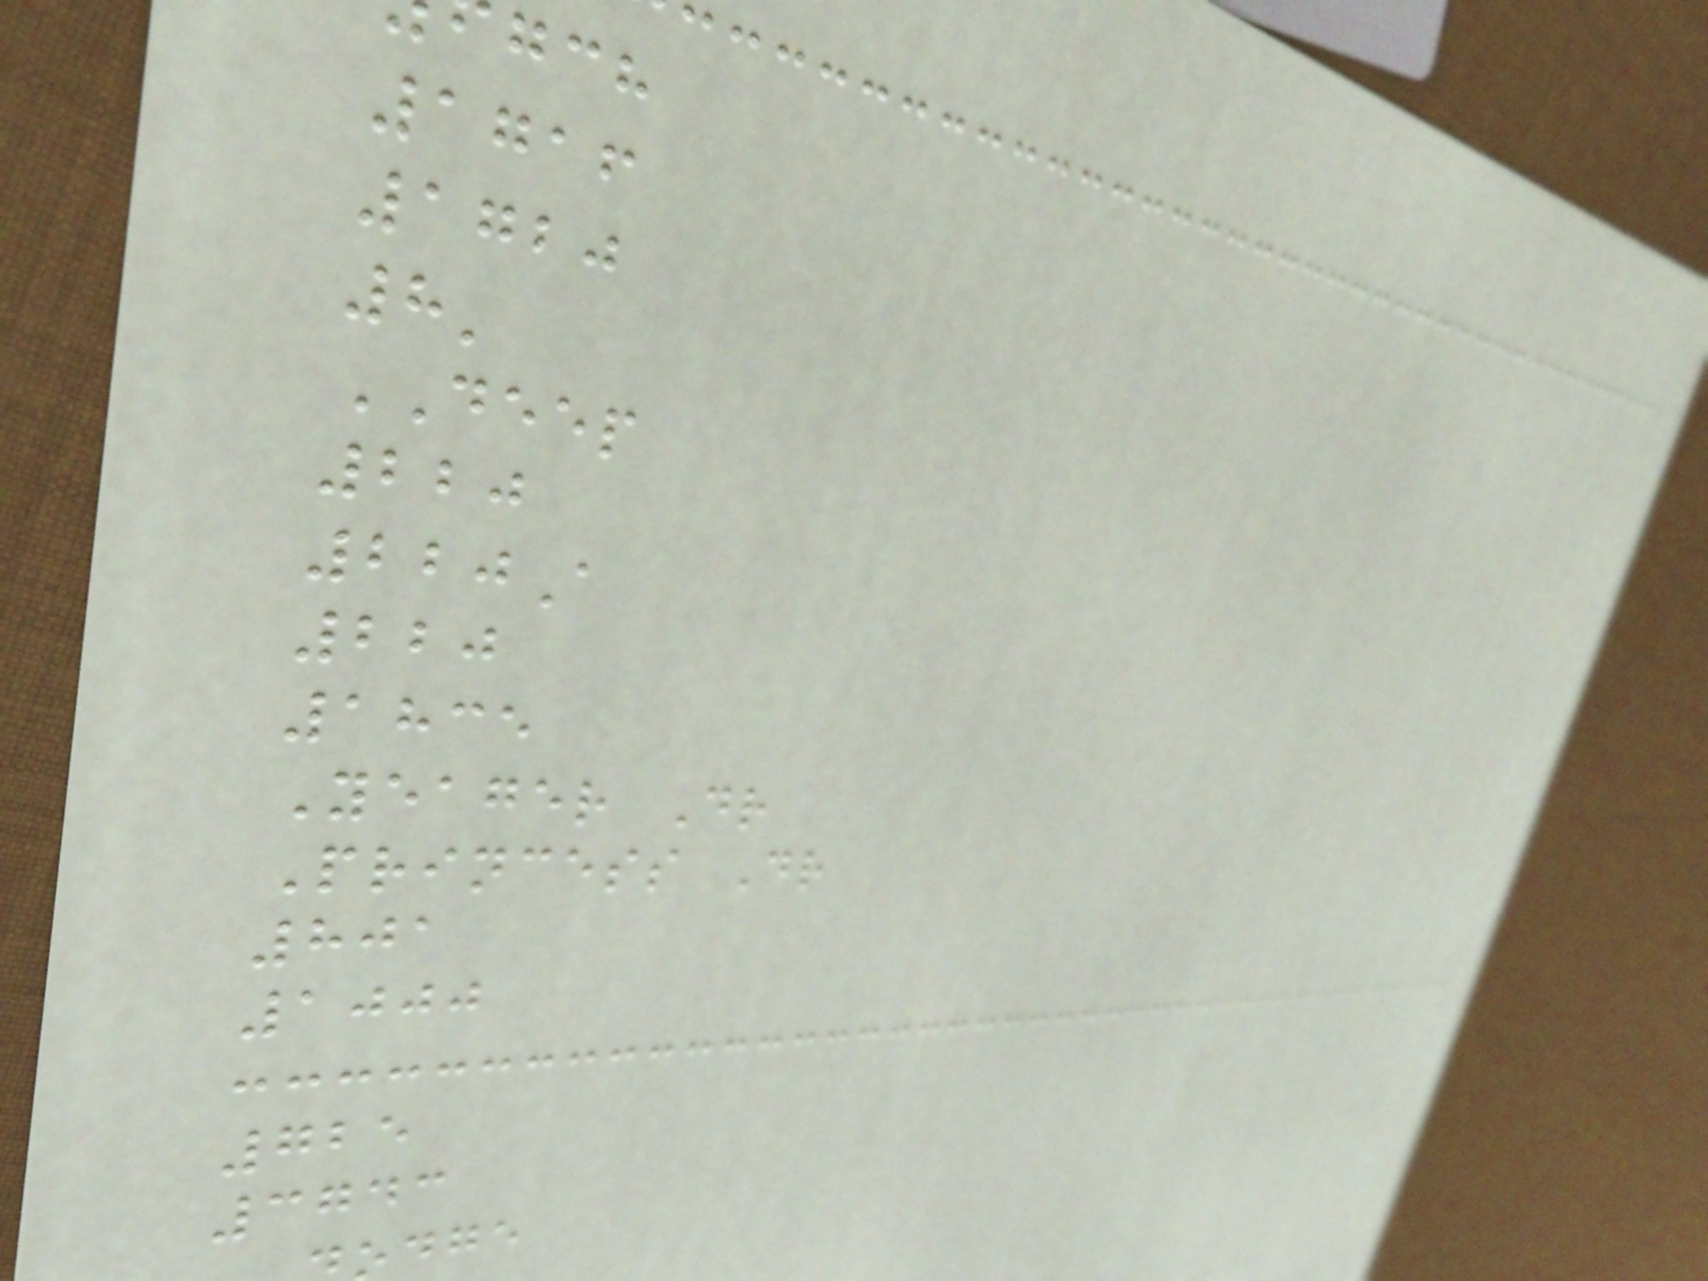1716
1720
8'
DEEP
220
220A
220
1835
Yeager Dr
Princess Dr
801
1000
725
3743
